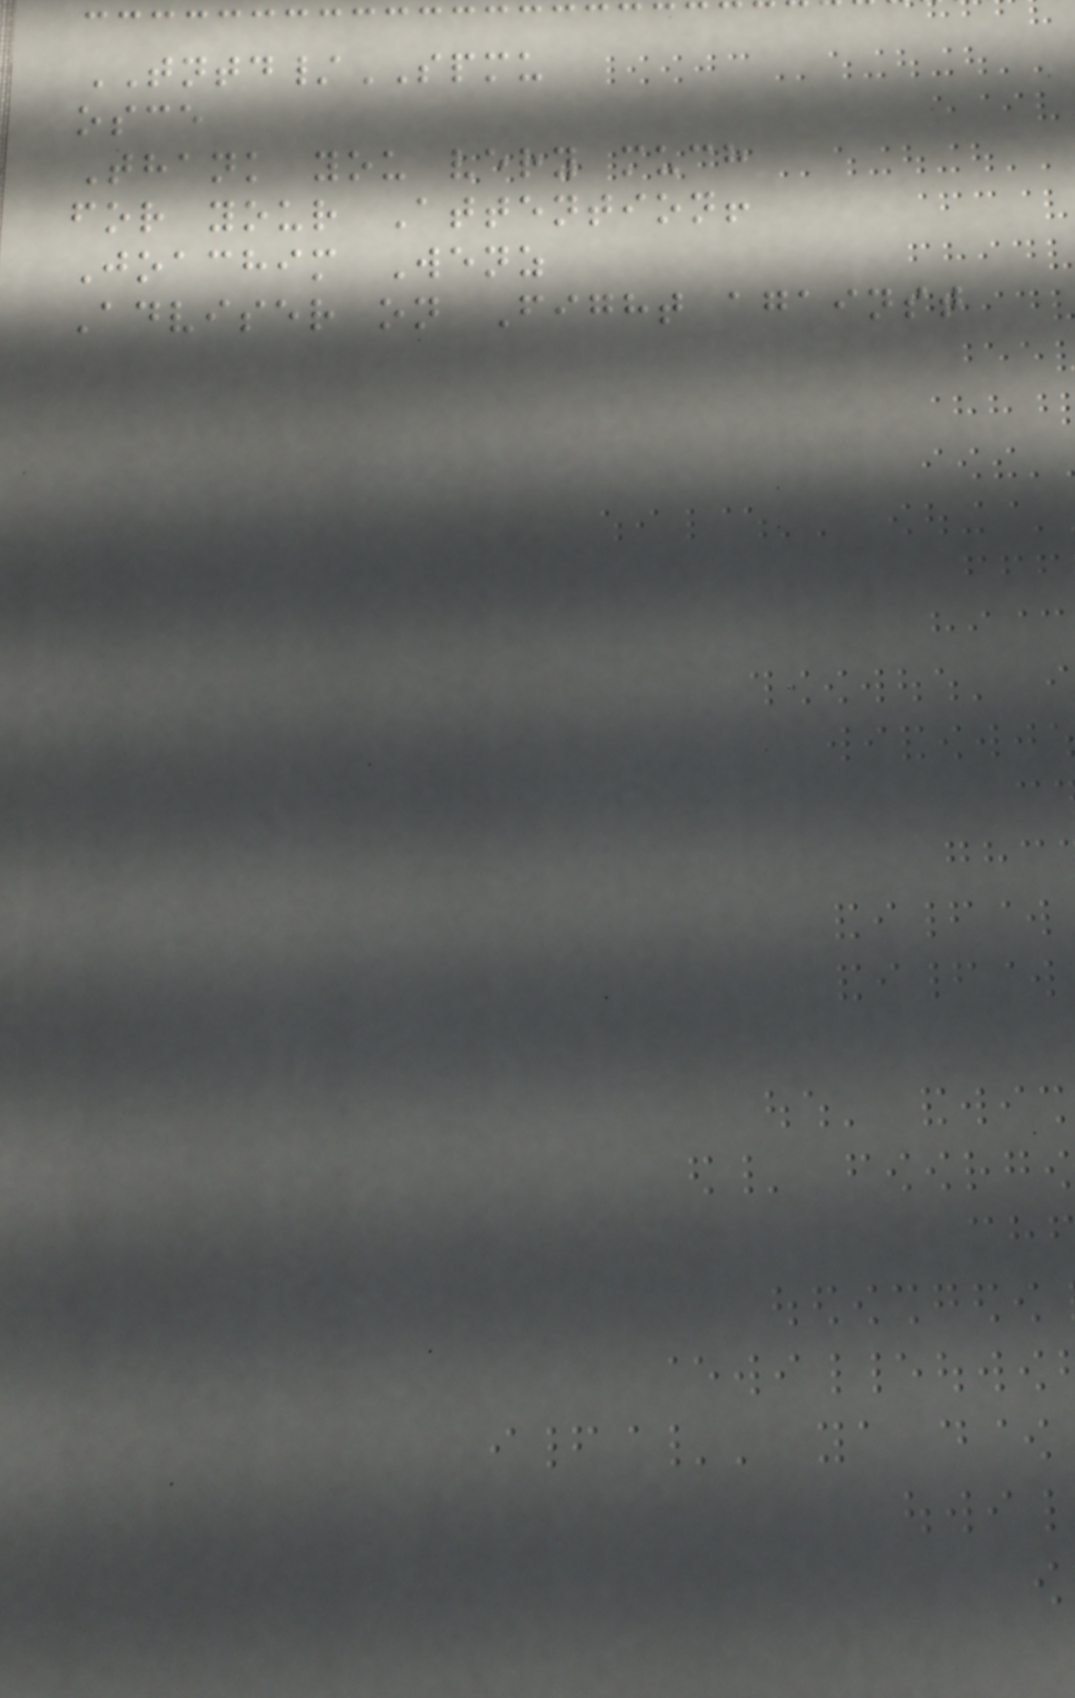TNTD/SPMU
osce
Thank you very much
for your Attention!
Joachim Wenz
Adviser on Fight against
